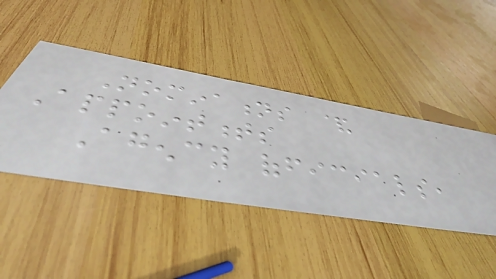Nominations &
Appointments
Agency officials,
